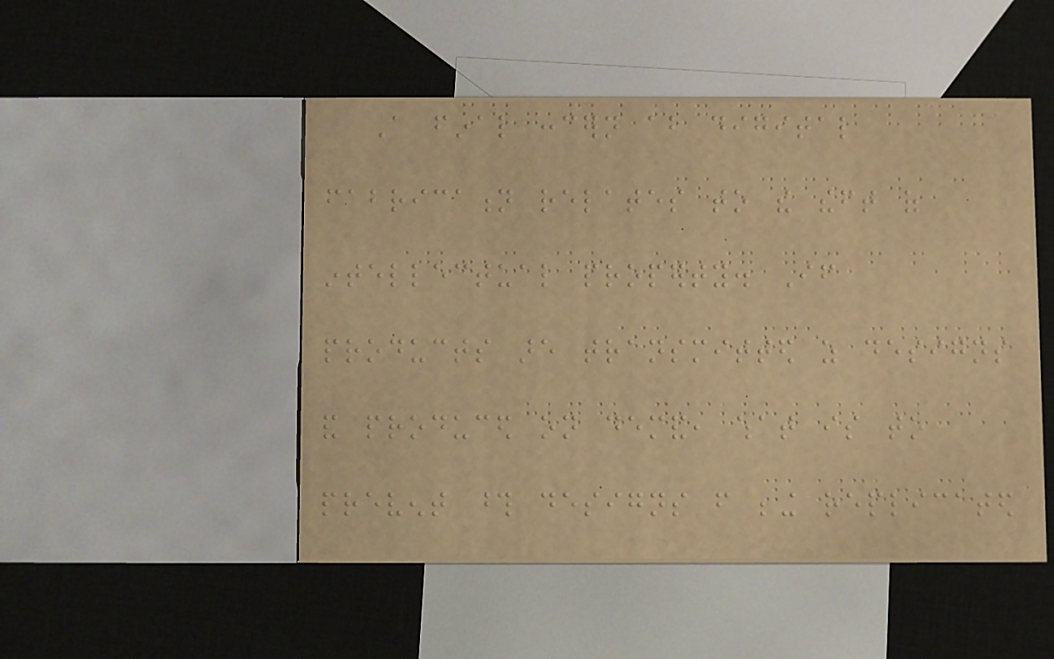A final concern about digital
fabrication relates to the theft of
intellectual property. If
products are transmitted as designs
and produced on demand, what is to
prevent those designs from being replicated
